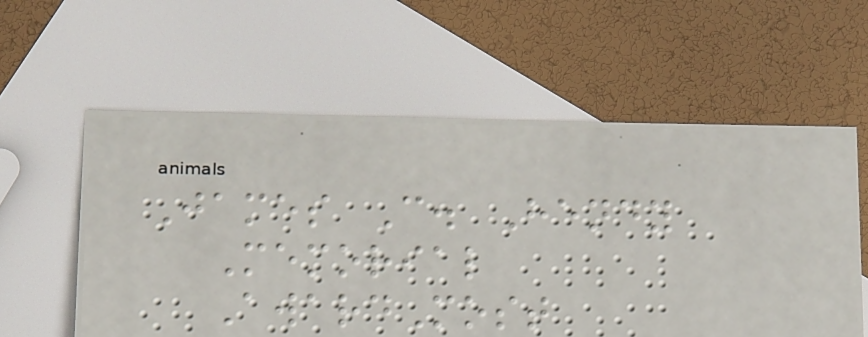James C. Hendy
Memorial
AwardMost
